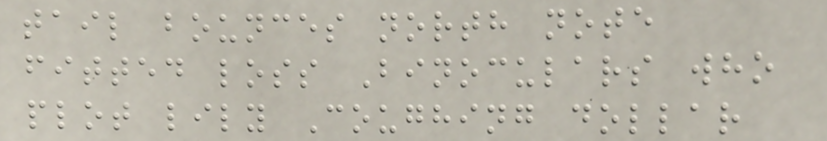tail bounces north note
fitted loss Binoculars who
plot lily Coughing dollar
